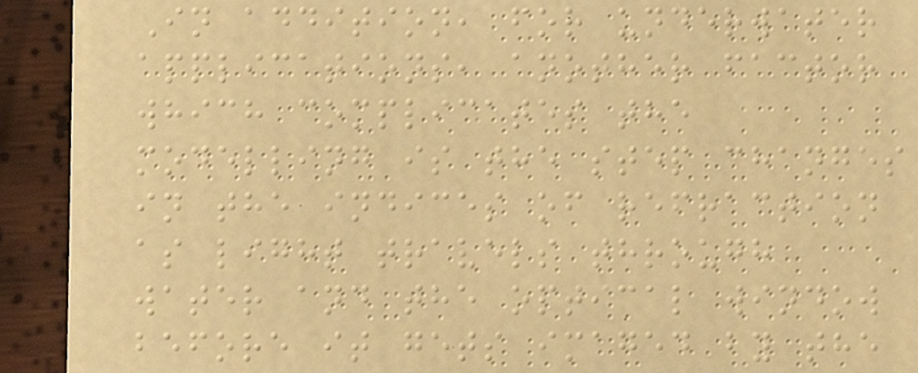In addition, for underwater
applications, another factor
which complicates the
modelling is the step changes
in the indices of refraction
as light travels through
water and the optical window
before it gets imaged by the
